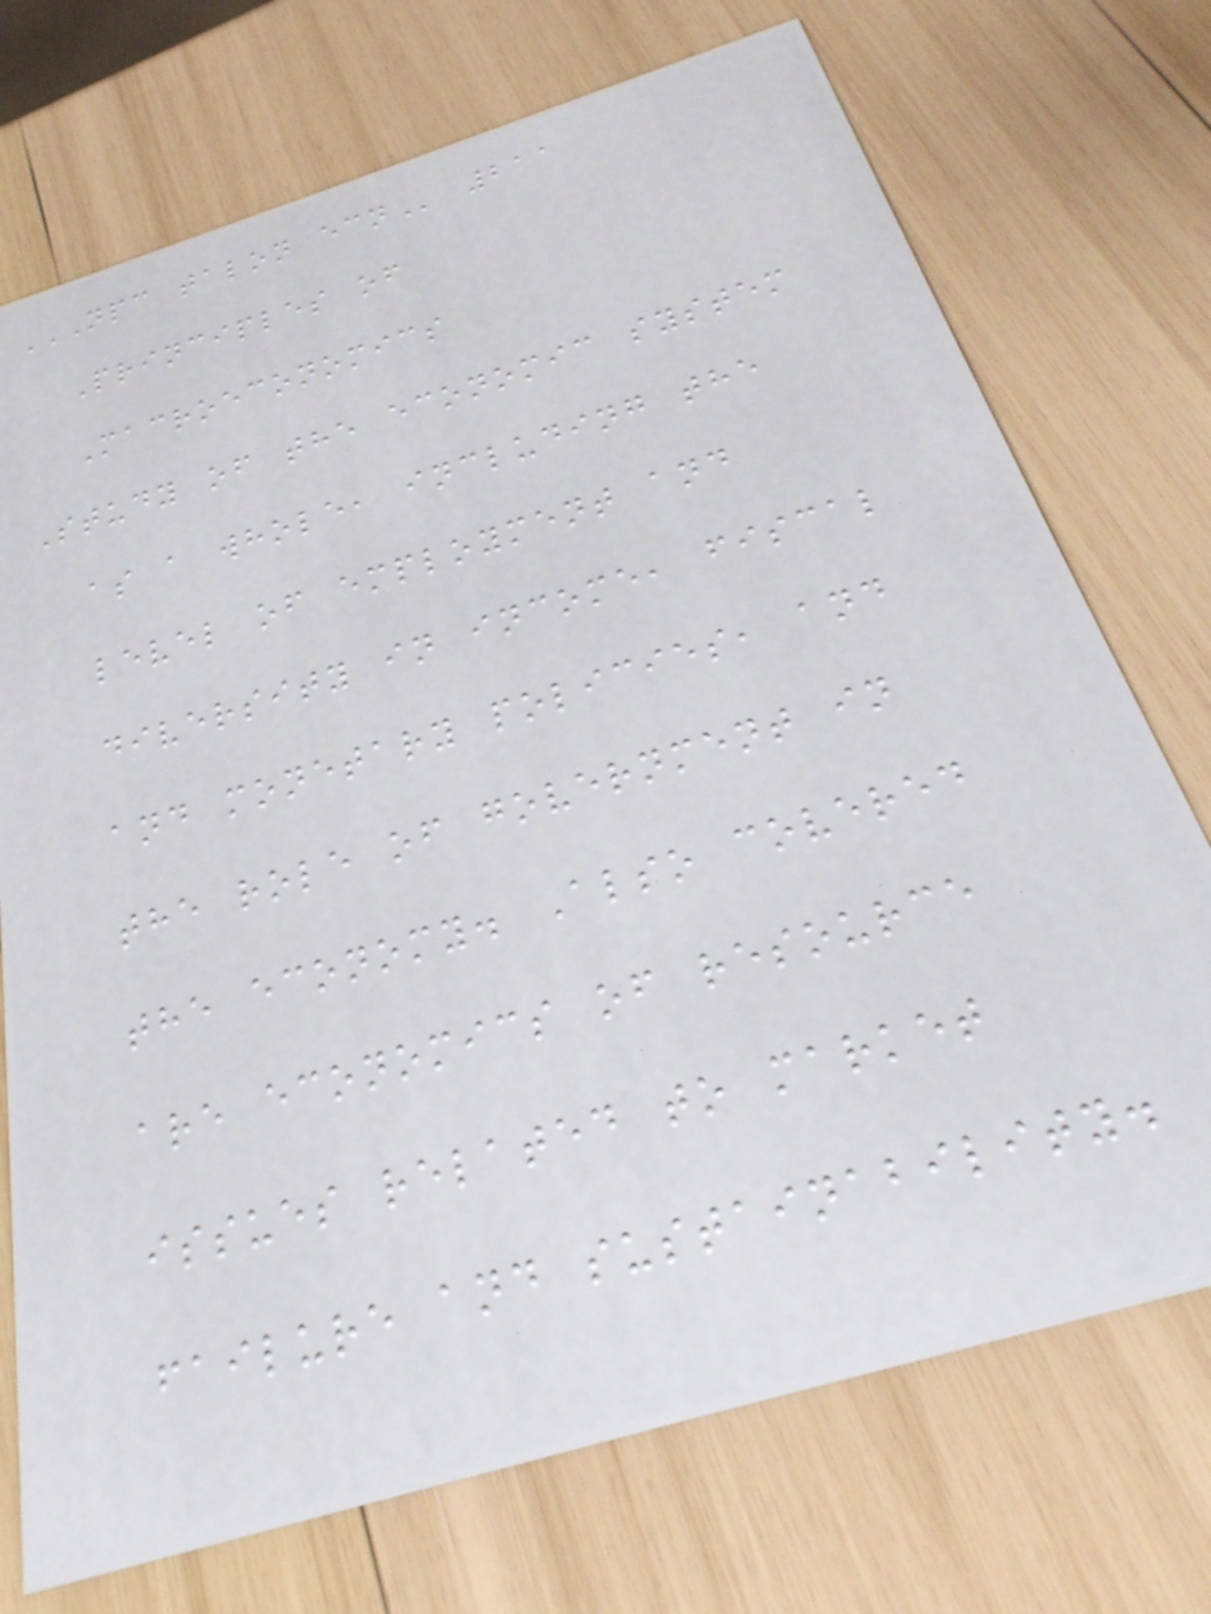NPC TALON ECN 211
Principles of
Macroeconomics
Study of the economic system
as a whole, including the
level of employment and
diversity in income, fiscal
and monetary policies, and
the role of government in
the economy. Also covered
are economics of resource
issues related to market
failure and sustainability.
